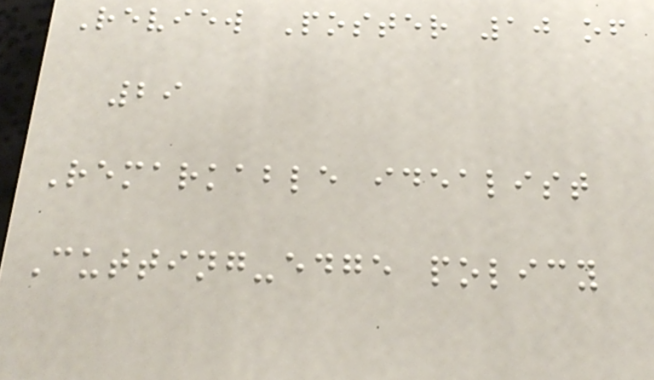Review Poster 10 of
29
Remarkable idealist
Cutting-edge policy
